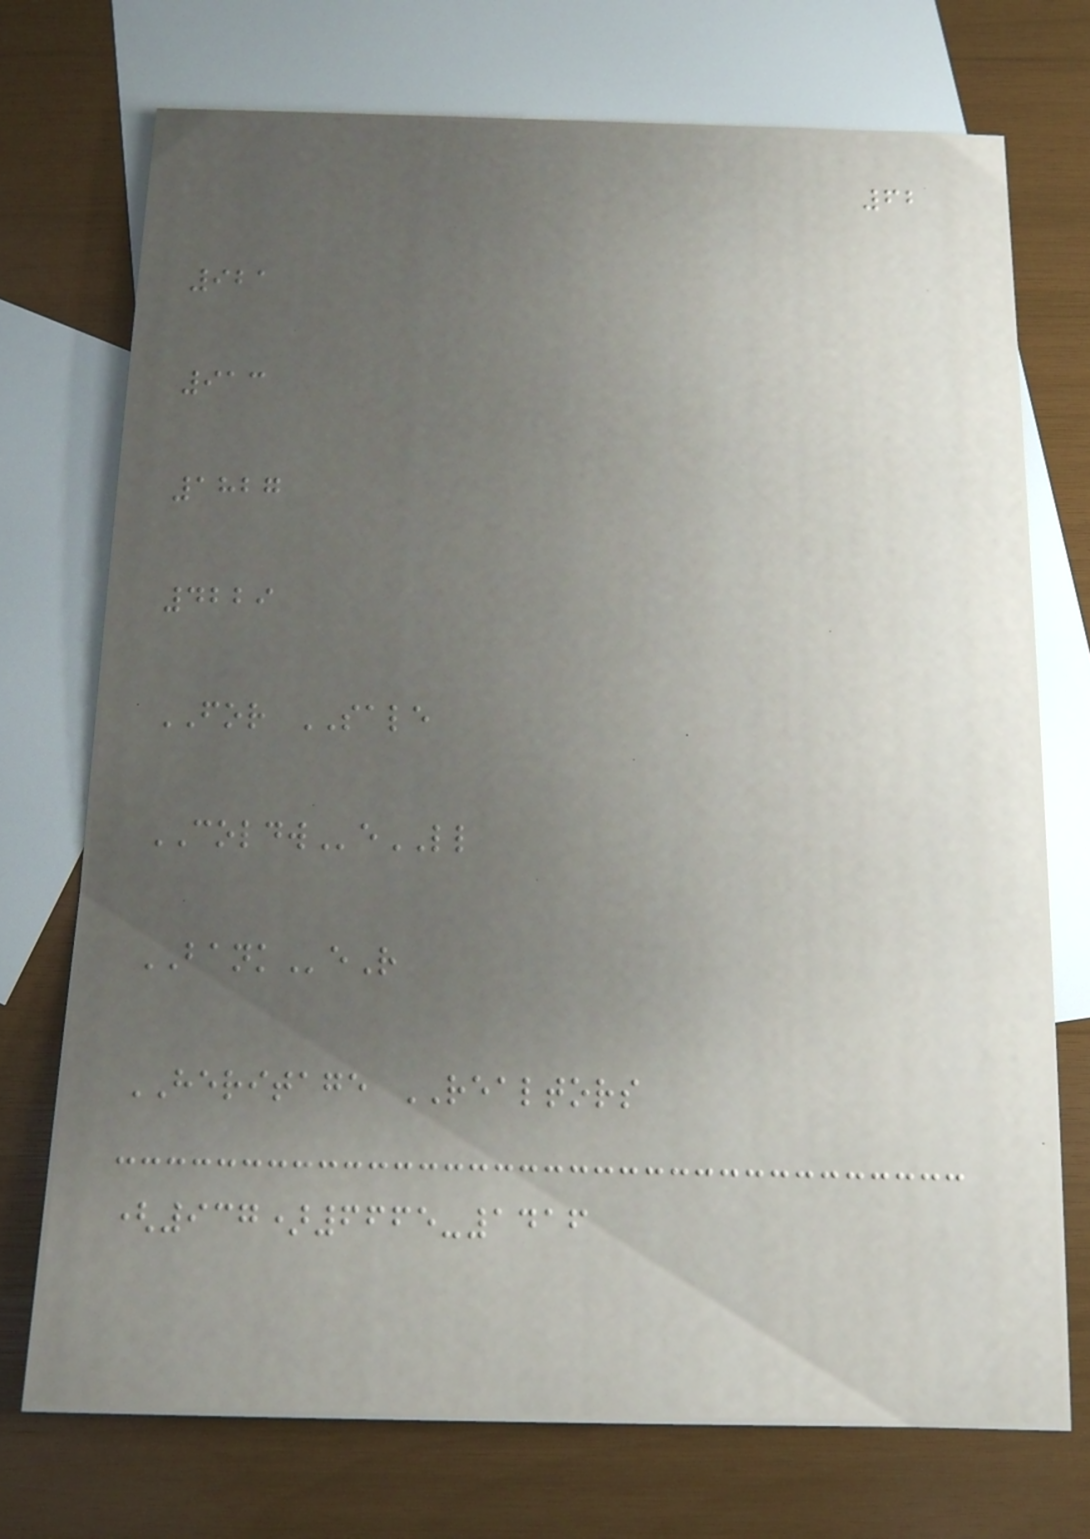62
921
913
1827
4229
FOR SALE
COLDWeLL
BANKeR
HERITAGE REALTORS
(937)6665-1416
